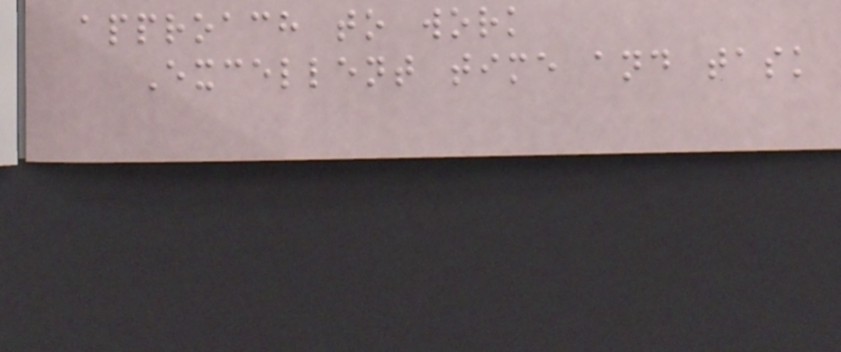approach to work
Excellent time and task
